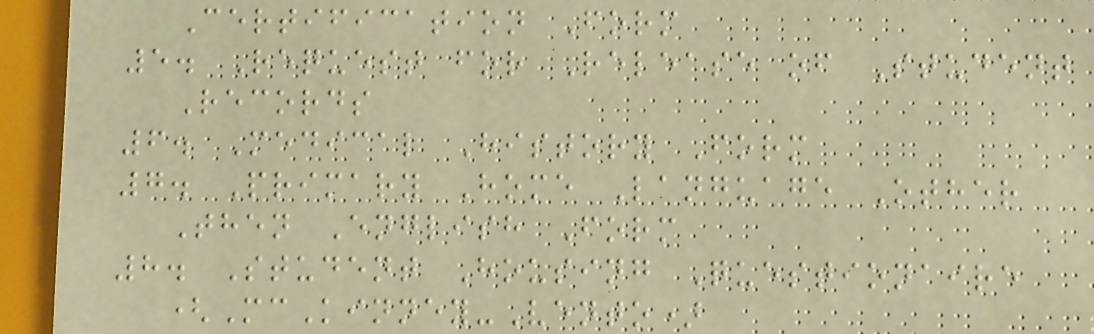Certification Form
5. Request for Release of Student
Records
6. Medical History Form
7. Primary Home Language Other
Then English Form
8. Student Housing Questionaire
(McKinney-Vento)
